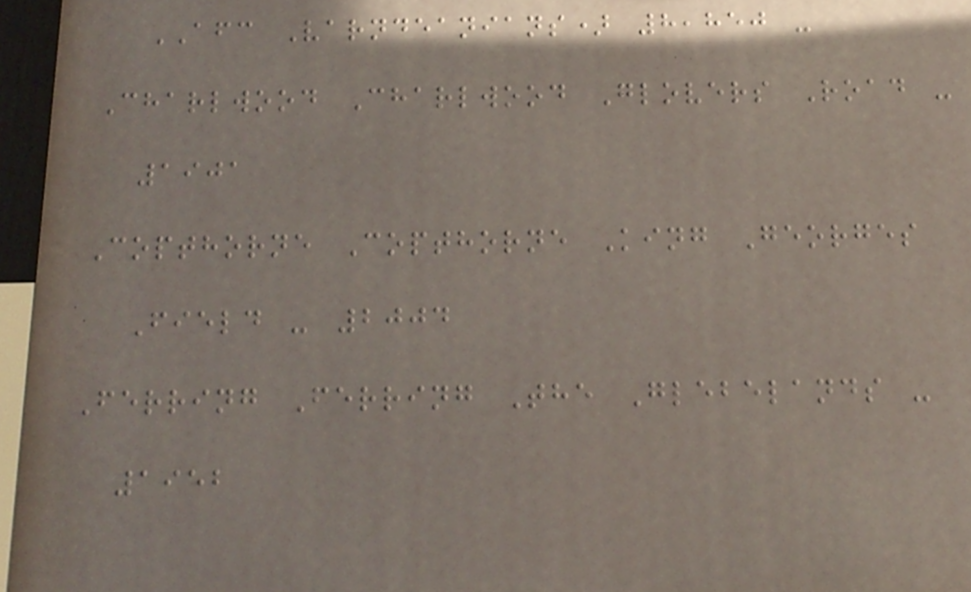AFC Varndeanians) 8,850 -
Charlwood Charlwood Glovers Road -
1901
Copthorne Copthorne King Georges
Field - 2004
Ferring Ferring The Glebelands -
1952
